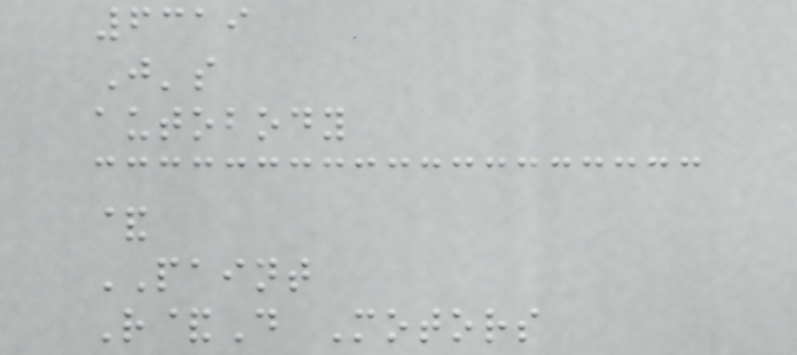6319
J's
autobody
&
PAINT
R&D Motors
